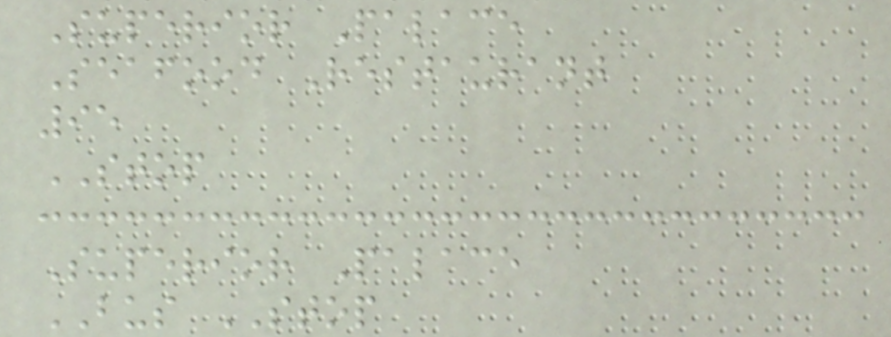Superior Palace
Seafood Restaurant
95
STOP
Superior Palace
BUS STOP
